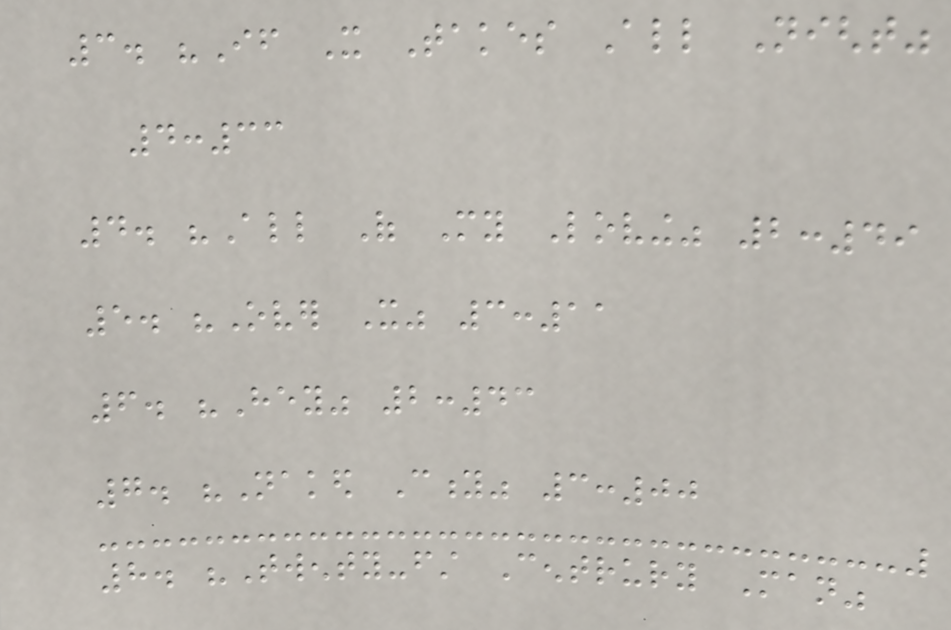3. "If It Takes All Night"
4:33
4. "All Of My Loving" 2:49
5. "Over It" 3:11
6. "Hey" 2:43
7. "Naked City" 3:00
8. "Twenty-first Centrury Man"
